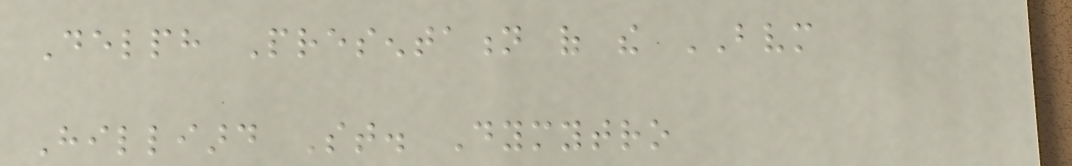Delph Presentation of the BVM
Hilliard St. Dymytro
